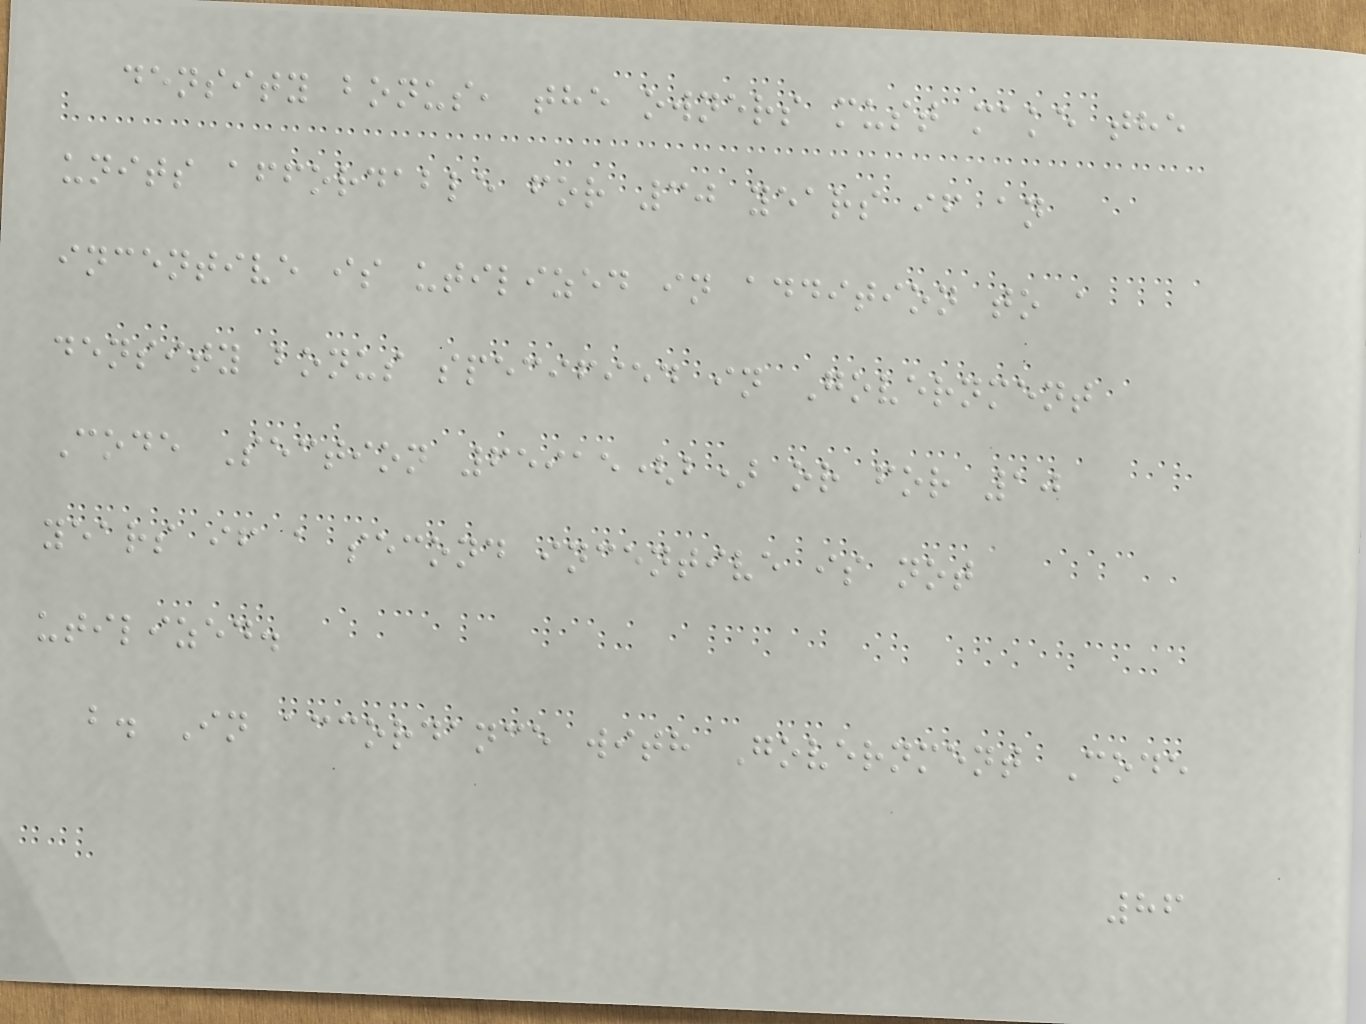density bonus, the owners must make the
units affordable for 30 years if an
incentive is utilized in addition to a
density bonus specified in Government
Code Section 65915(b) or for 10
years if a second incentive is not
utilized.
b. In accordance with Government Code
86
